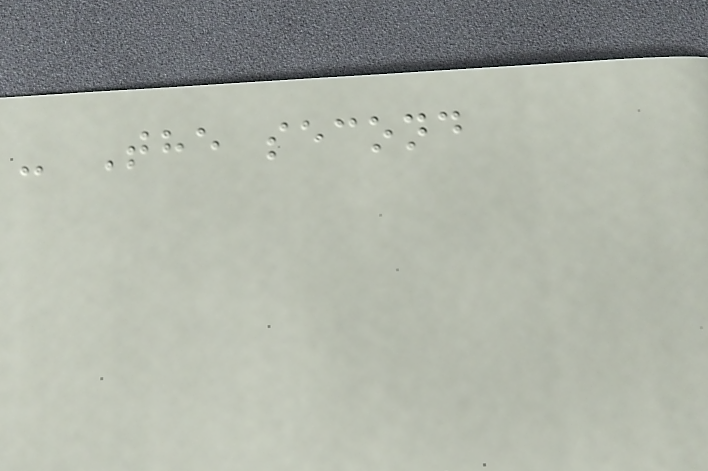- The second
